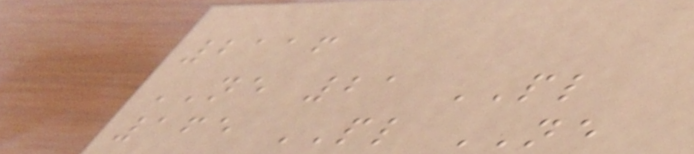2116
NE 21 PL
165 PL NE
